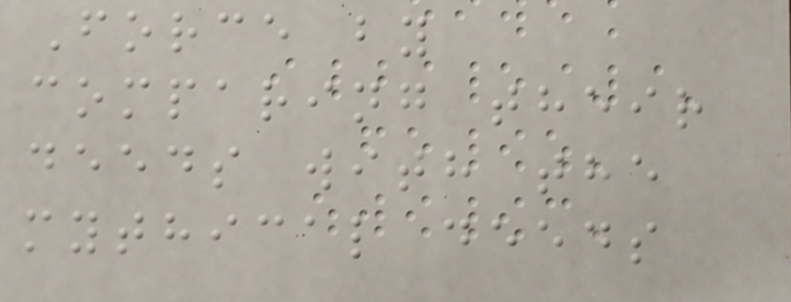Force by
comparing their
deeds with the
mythical deeds
